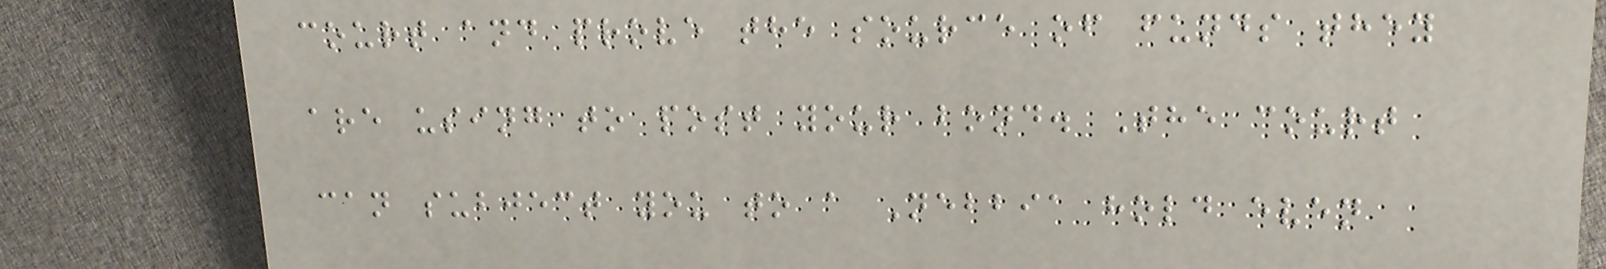court and prove the source of funds they
are using to post your bond. The court
can subject you to a Nebbia hold even
